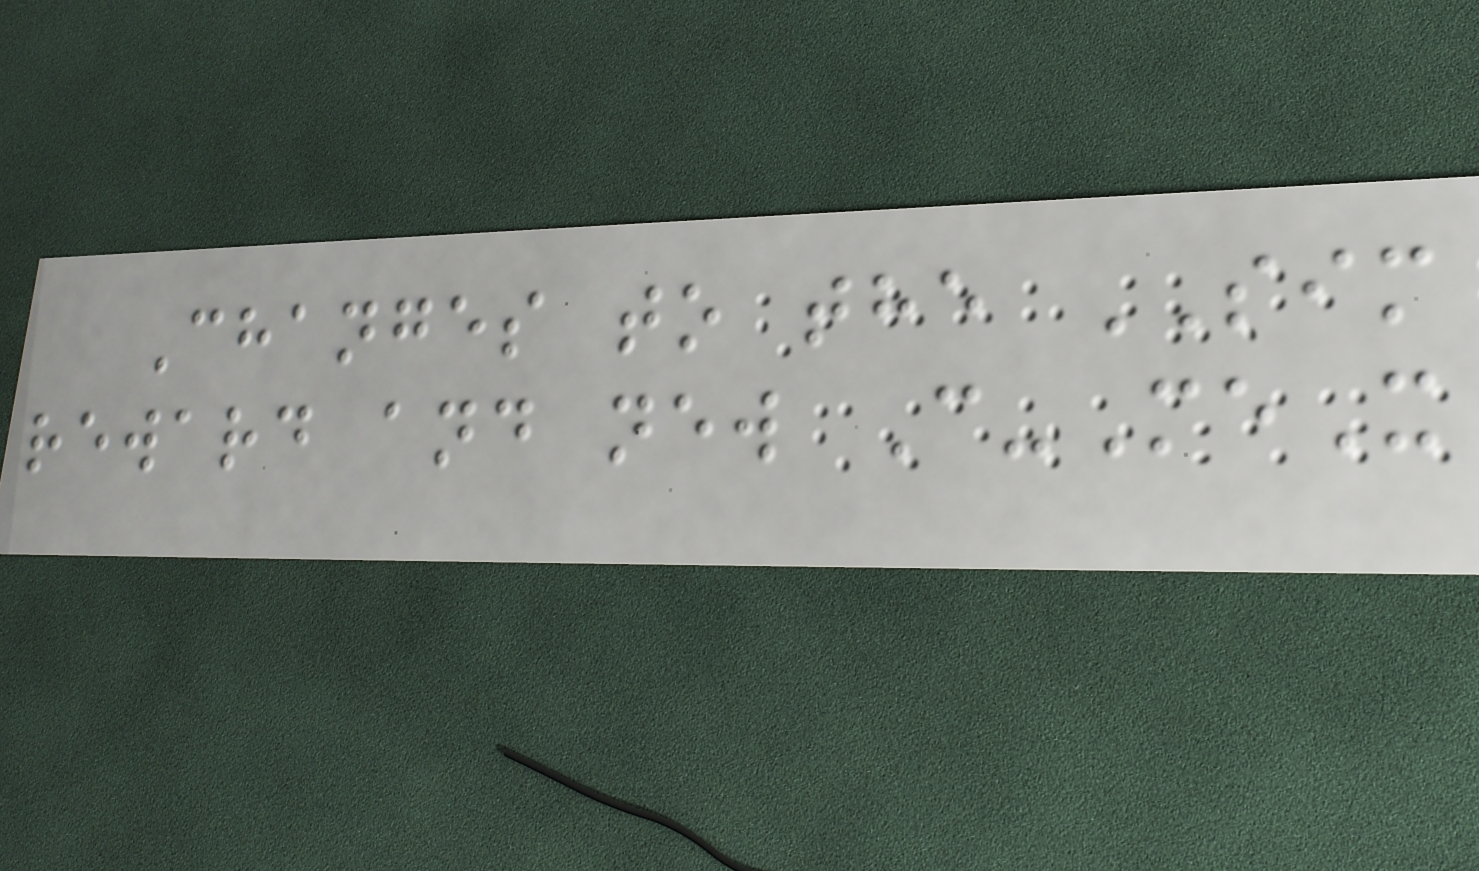Changes to the SIM
reward and new C-MeX
